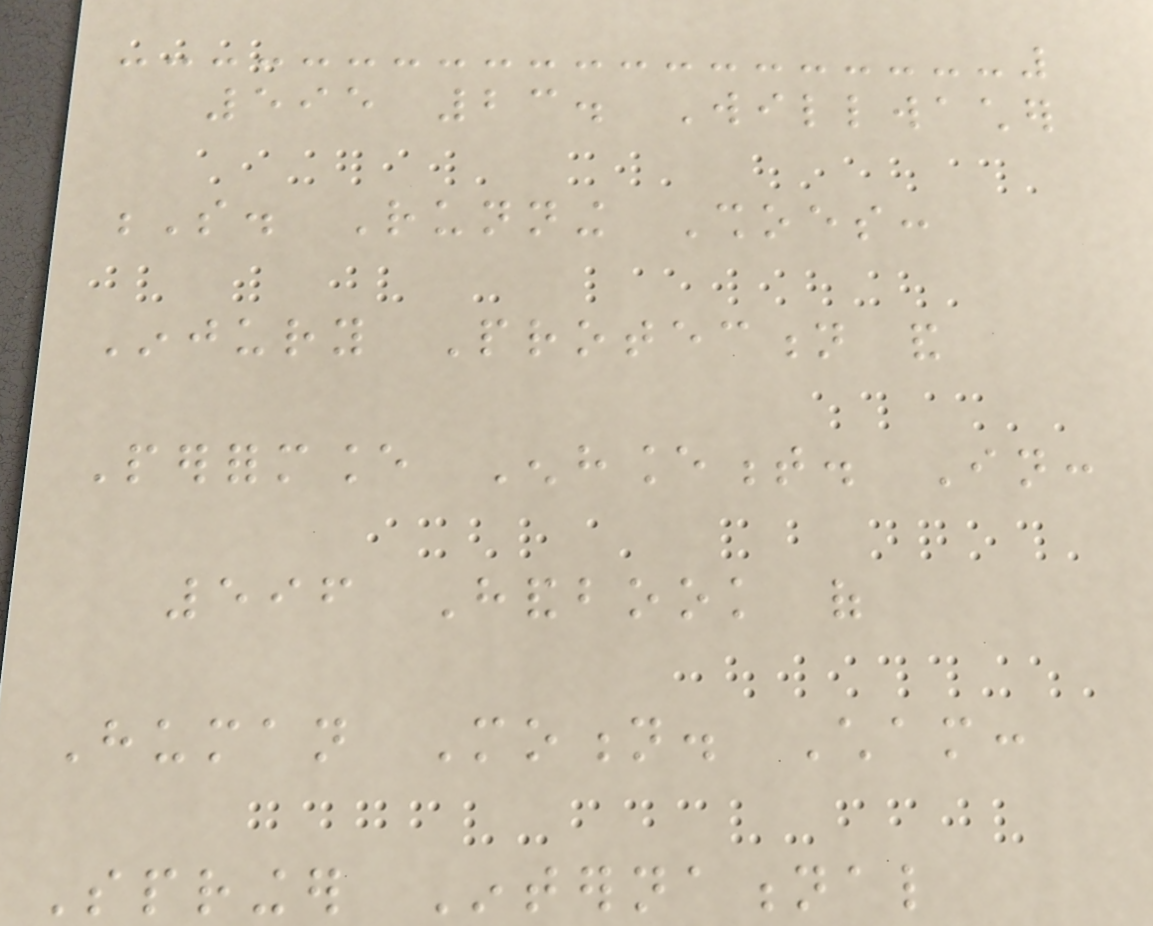595 23. Willwacher
S. Running Shoes:
Injury Protection and
Performance Enhancement. In:
596 Handbook of
Human Motion. Cham:
Springer International
